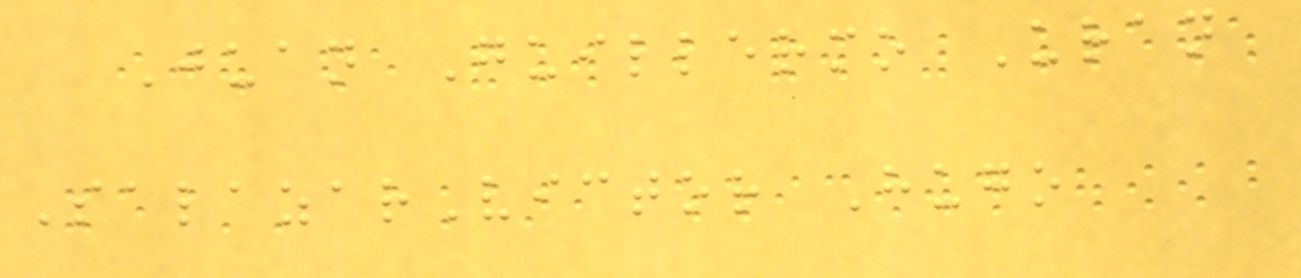Juan Guillermo Uran
SalazarVictor Hugo
